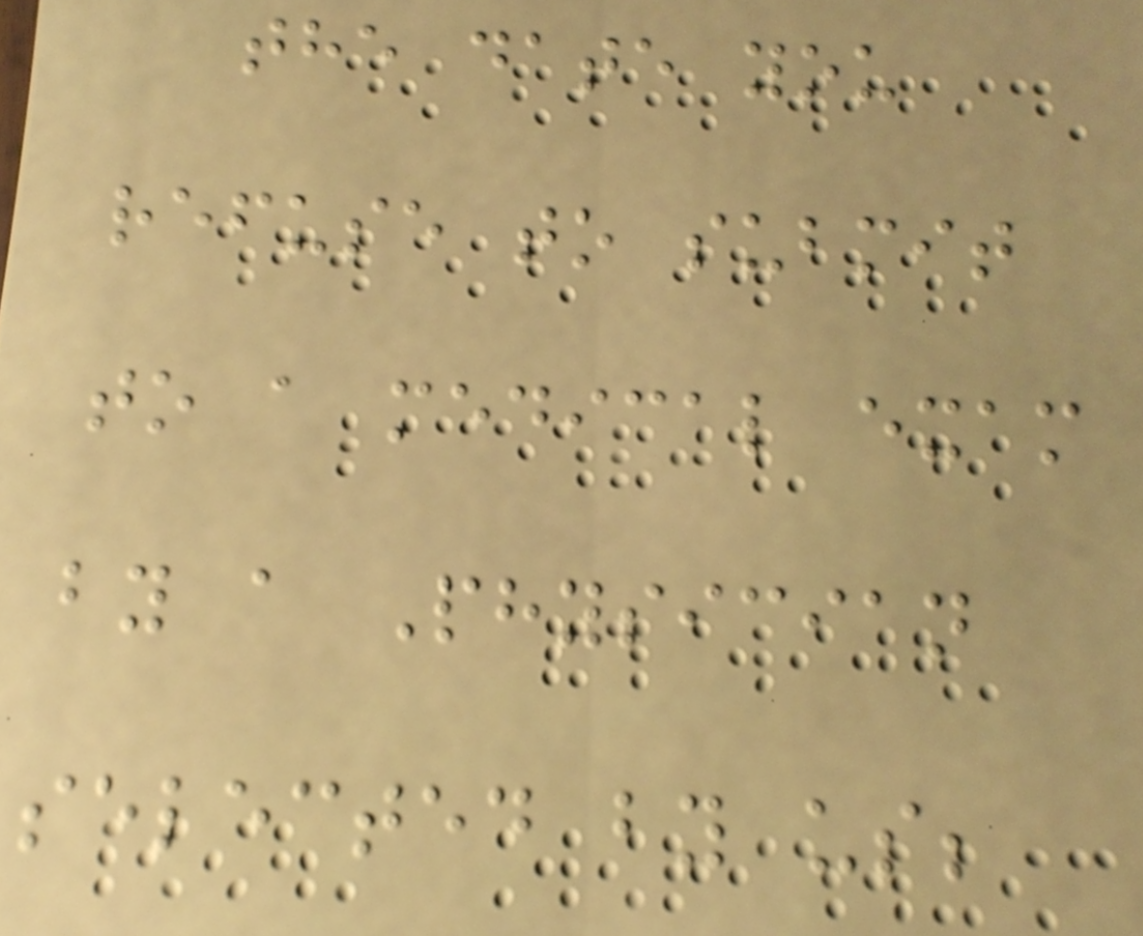the date you
refuse to submit
to a medical exam
by a Physician
selected by us;
